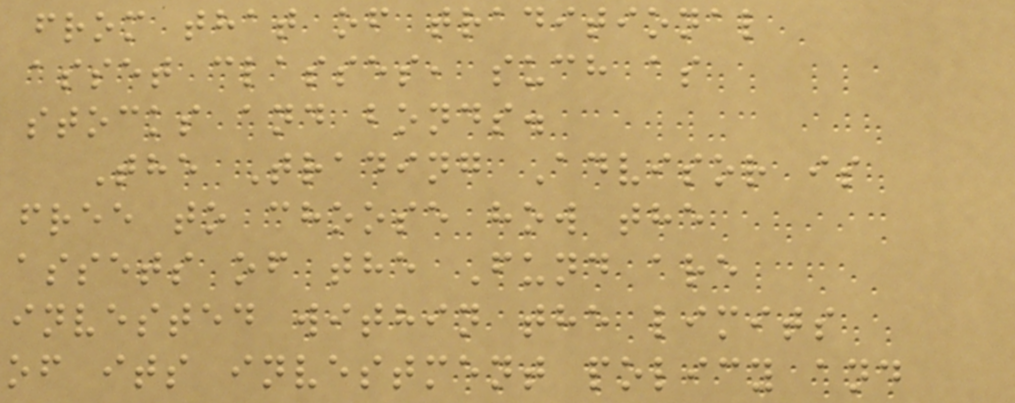from that of traditional
asset classes, such as
stocks and bonds.
The Trading Advisor is
free to choose how the
assets of the Fund are
invested within the limits
of its investment policy and
